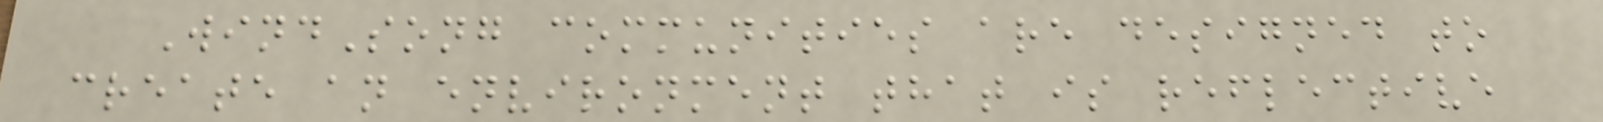WindSong communities are designed to
create an environment that is reflective
